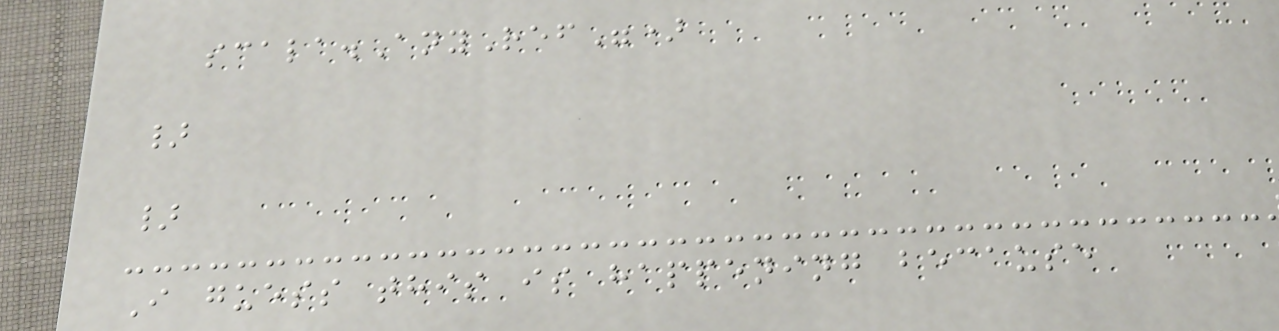scala.AnyRef")
}
}
I guess this is happening because
